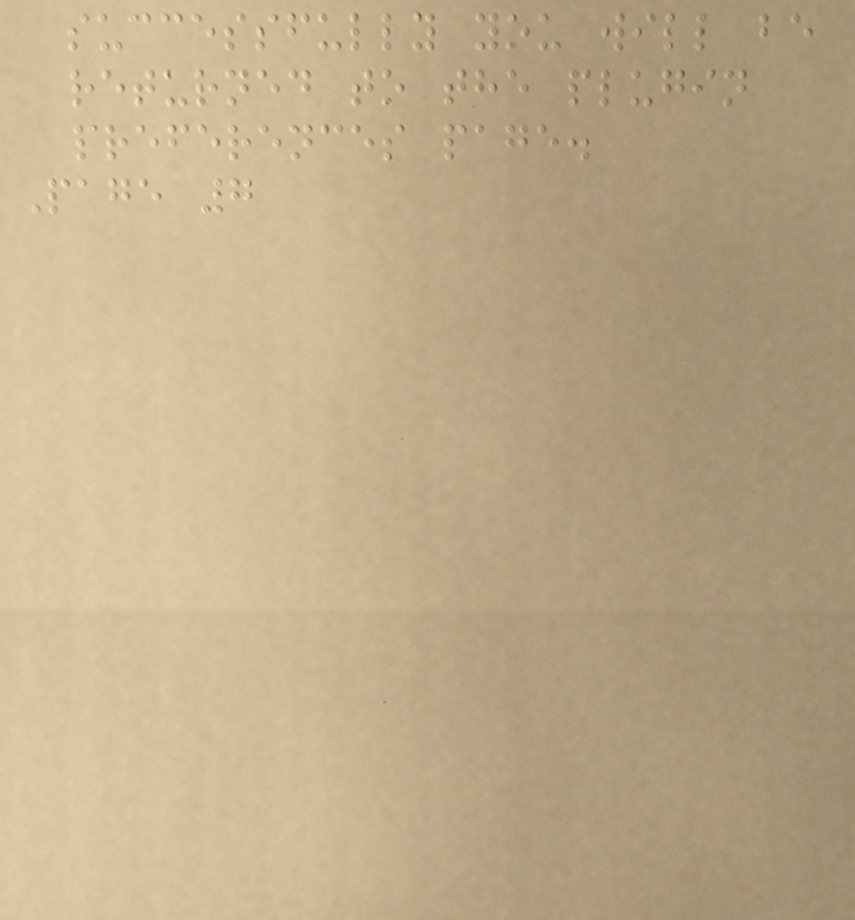successfully you will be
returned to the plugin
preferences page.
Page 7
